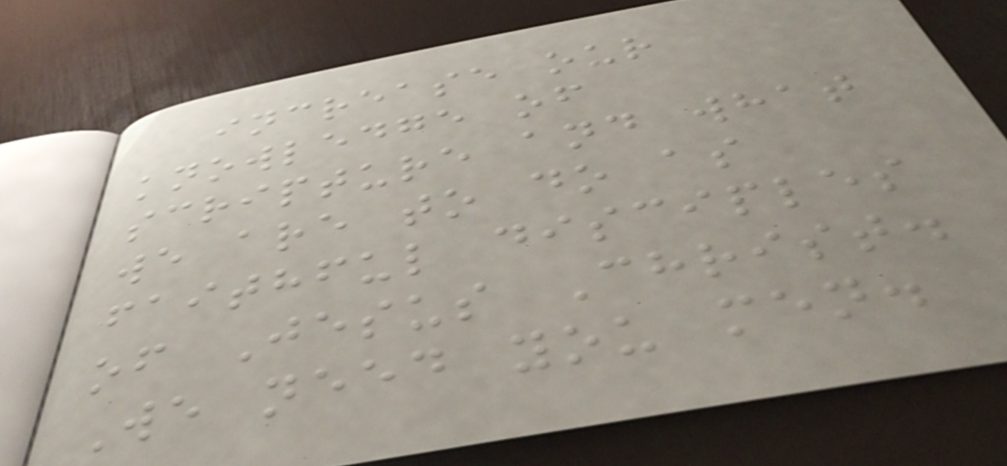increase our
knowledge of
scripture and what
we are to do as
faithful disciples
of Jesus Christ.
We need you men.
